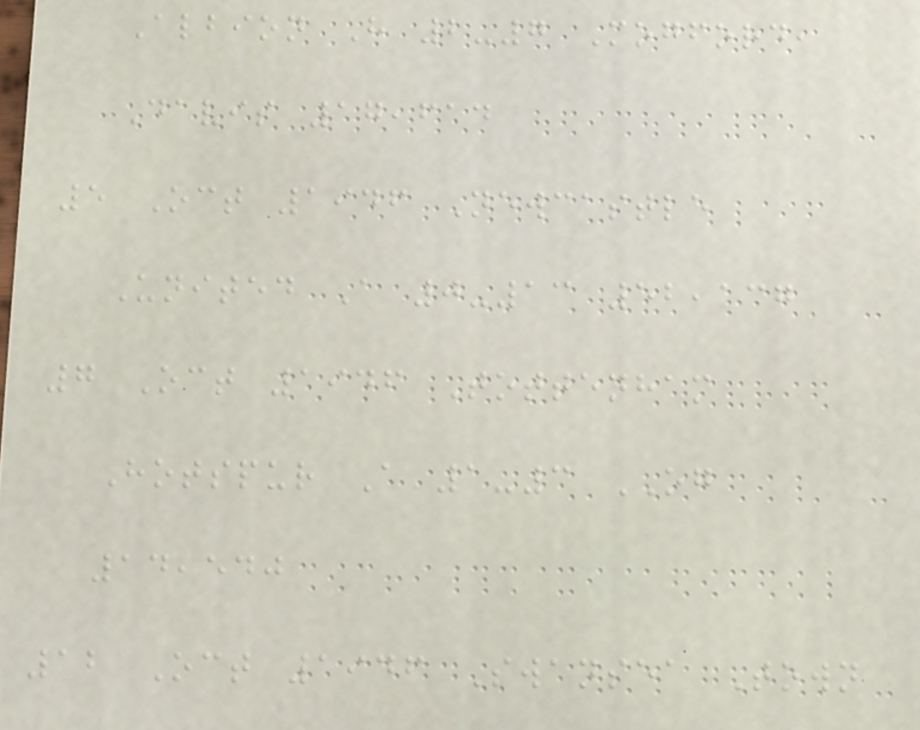Albion H 2-7 Mogford,
Davis 17,614
5 Oct 1946 Newcastle
United A 0-13 52,137
7 Oct 1946 Tottenham
Hotspur A 1-3 OG
14,540
12 Oct 1946 Swansea Town
